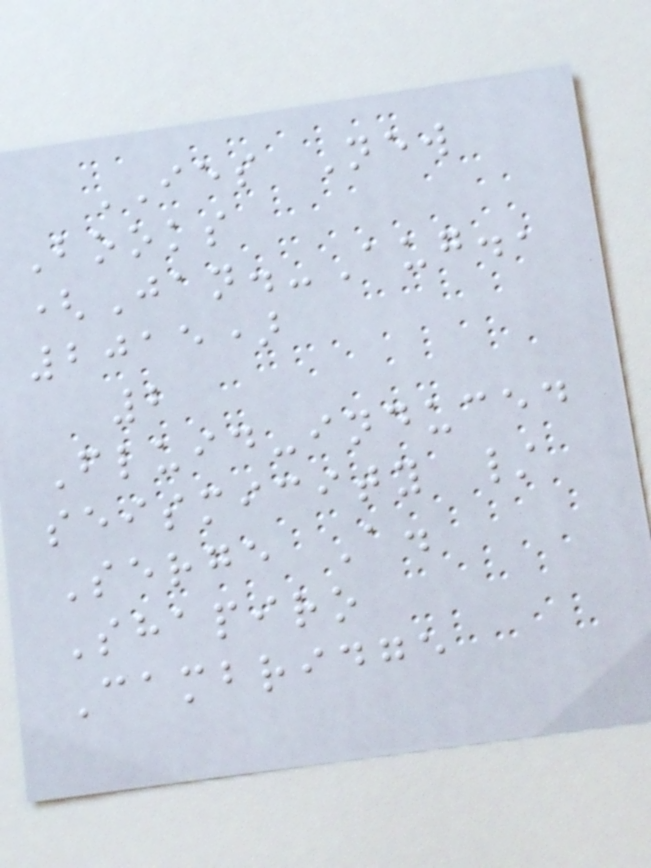IES New
Books
(Jan.-Aug.,
2015)
2
Fluid-induced
seismicity /
Serge A.
Shapiro
Cambridge
